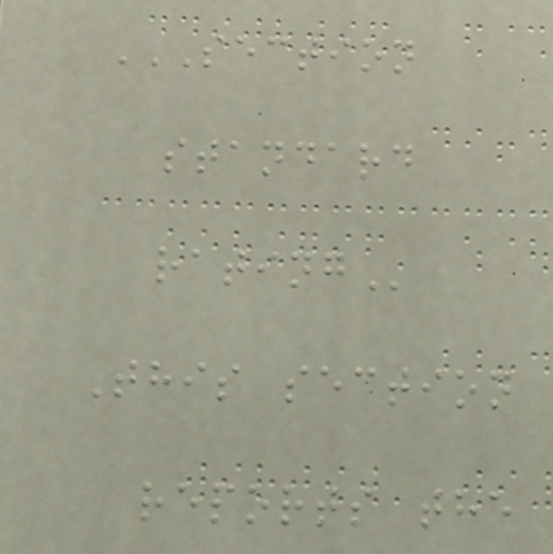SECTION
STANDARD
RATING
This section
reports the
